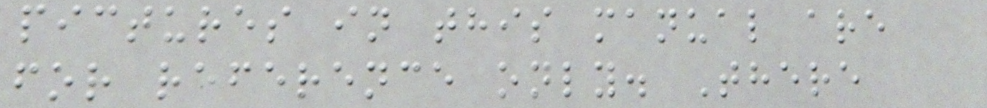pictures in this manual are
for reference only. There
